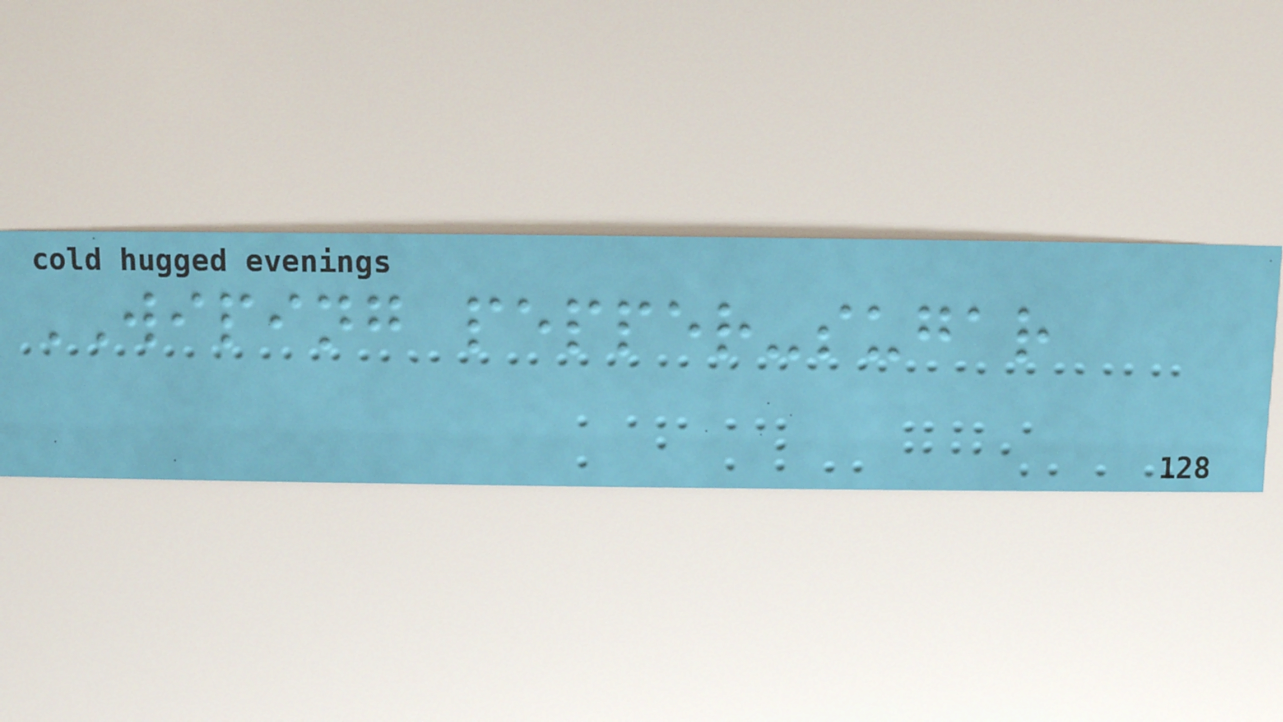WIPING pepper-sugar
